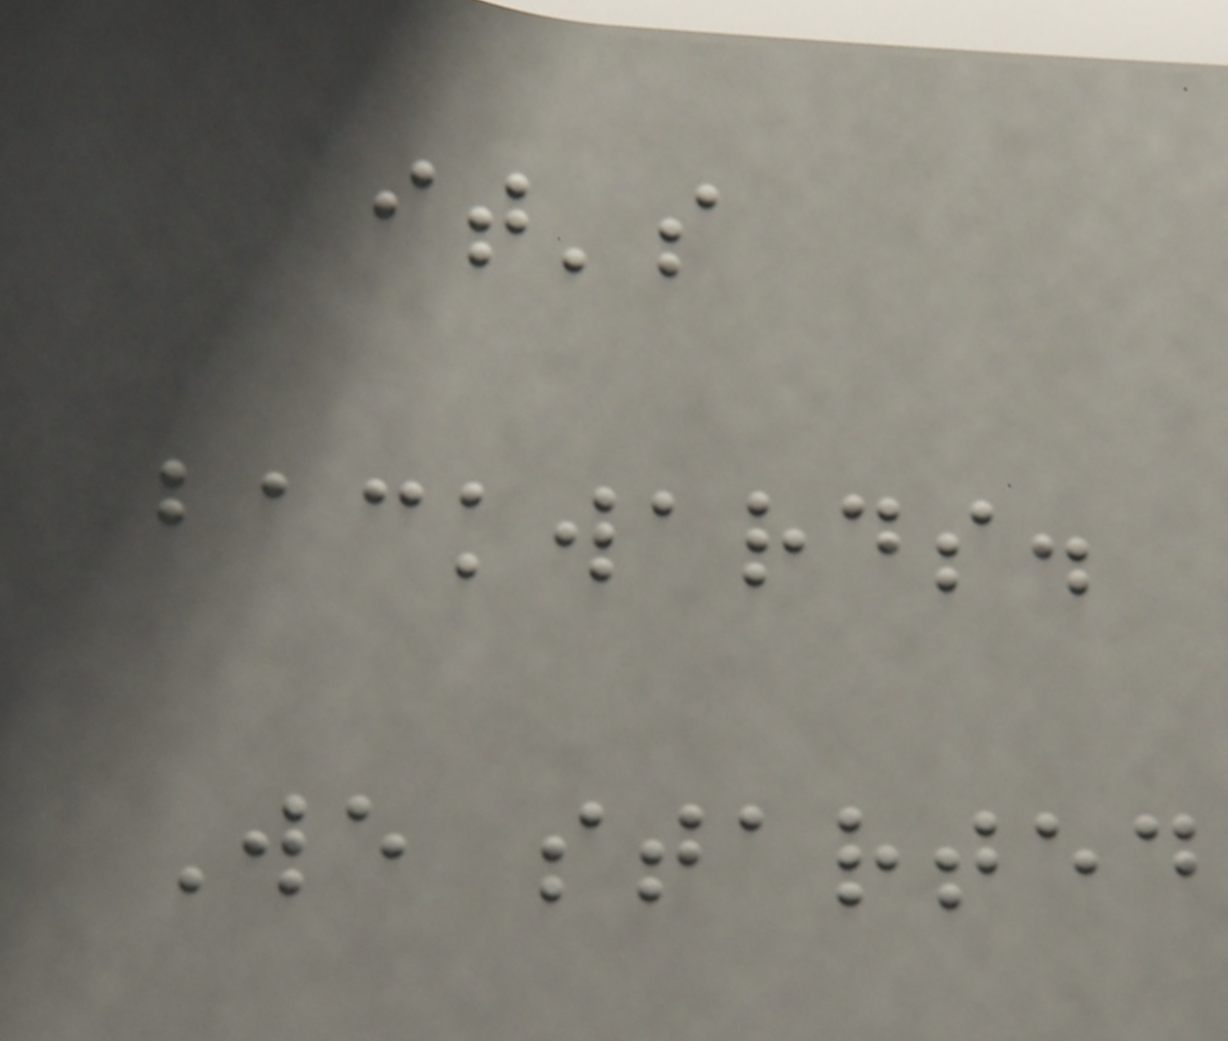it's
backwards.
We started
